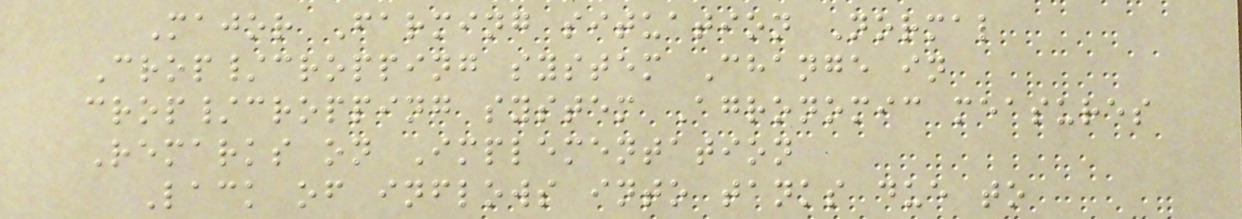Major Farming situation Normal
Crop/cropping system Change in
crop/cropping system Agronomic measures
Remarks on Implementation
Lack of inflows into tanks due to
